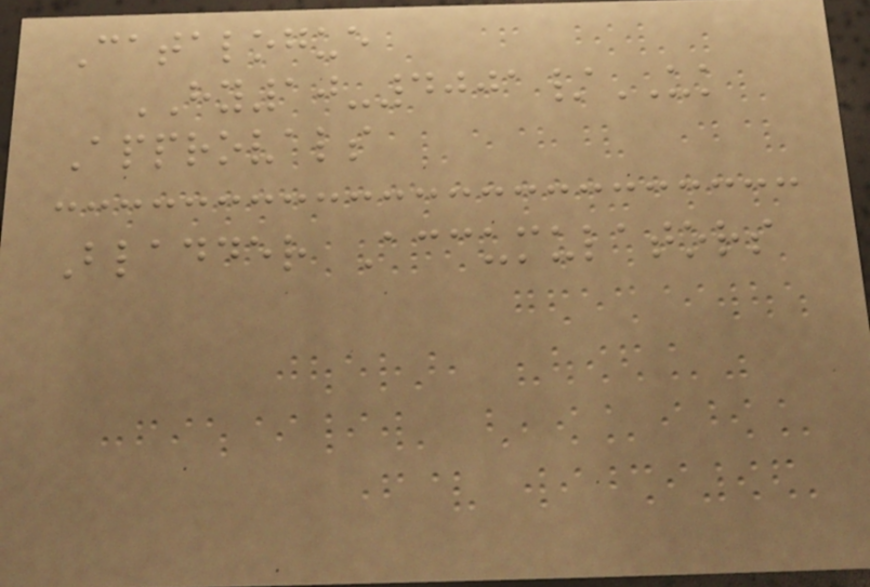Catalogue
HY10-4001/UK
Approvals
Bladder Accumulators
